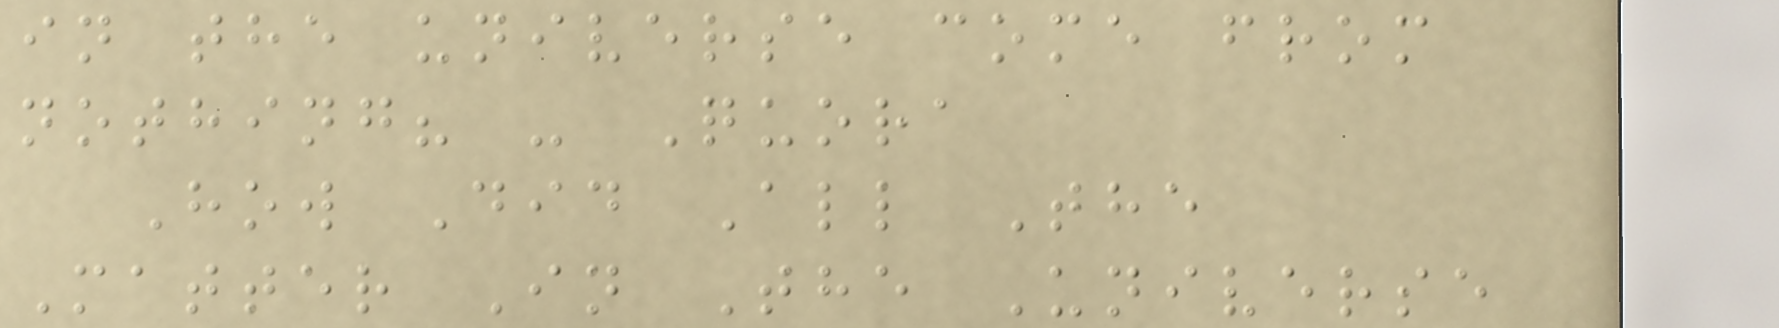in the universe come from
nothing? - Quora
How Did All The
Matter In The Universe
